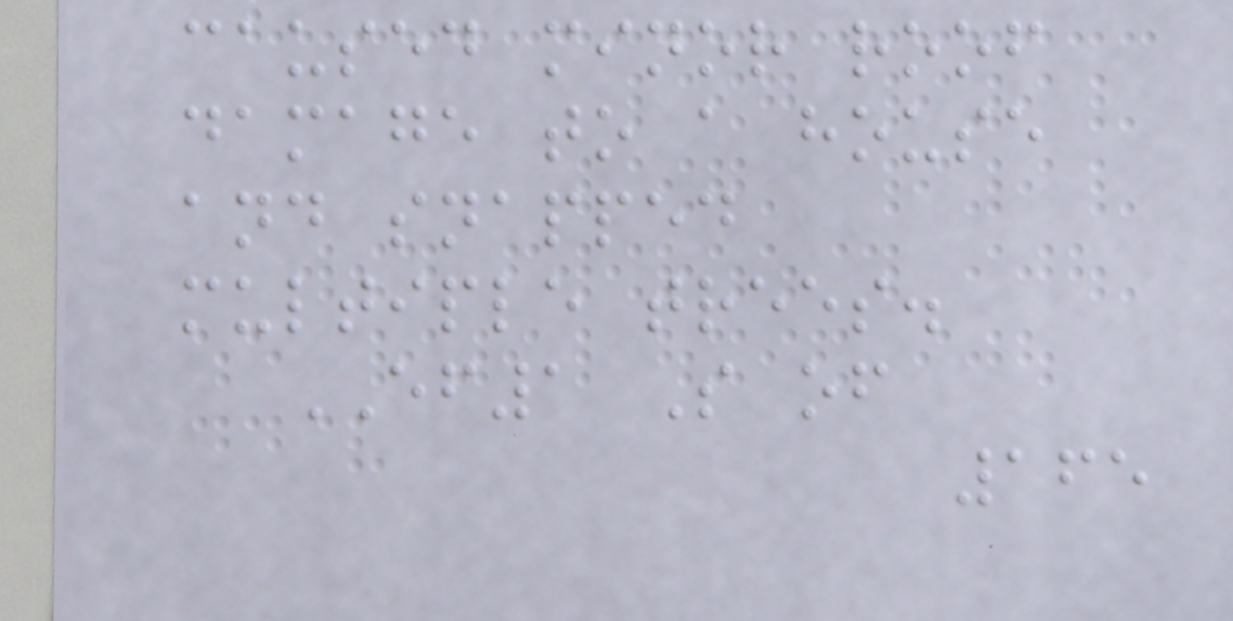caused minor roof
damage to a house
and snapped
multiple trees.
EF1 S of
165
